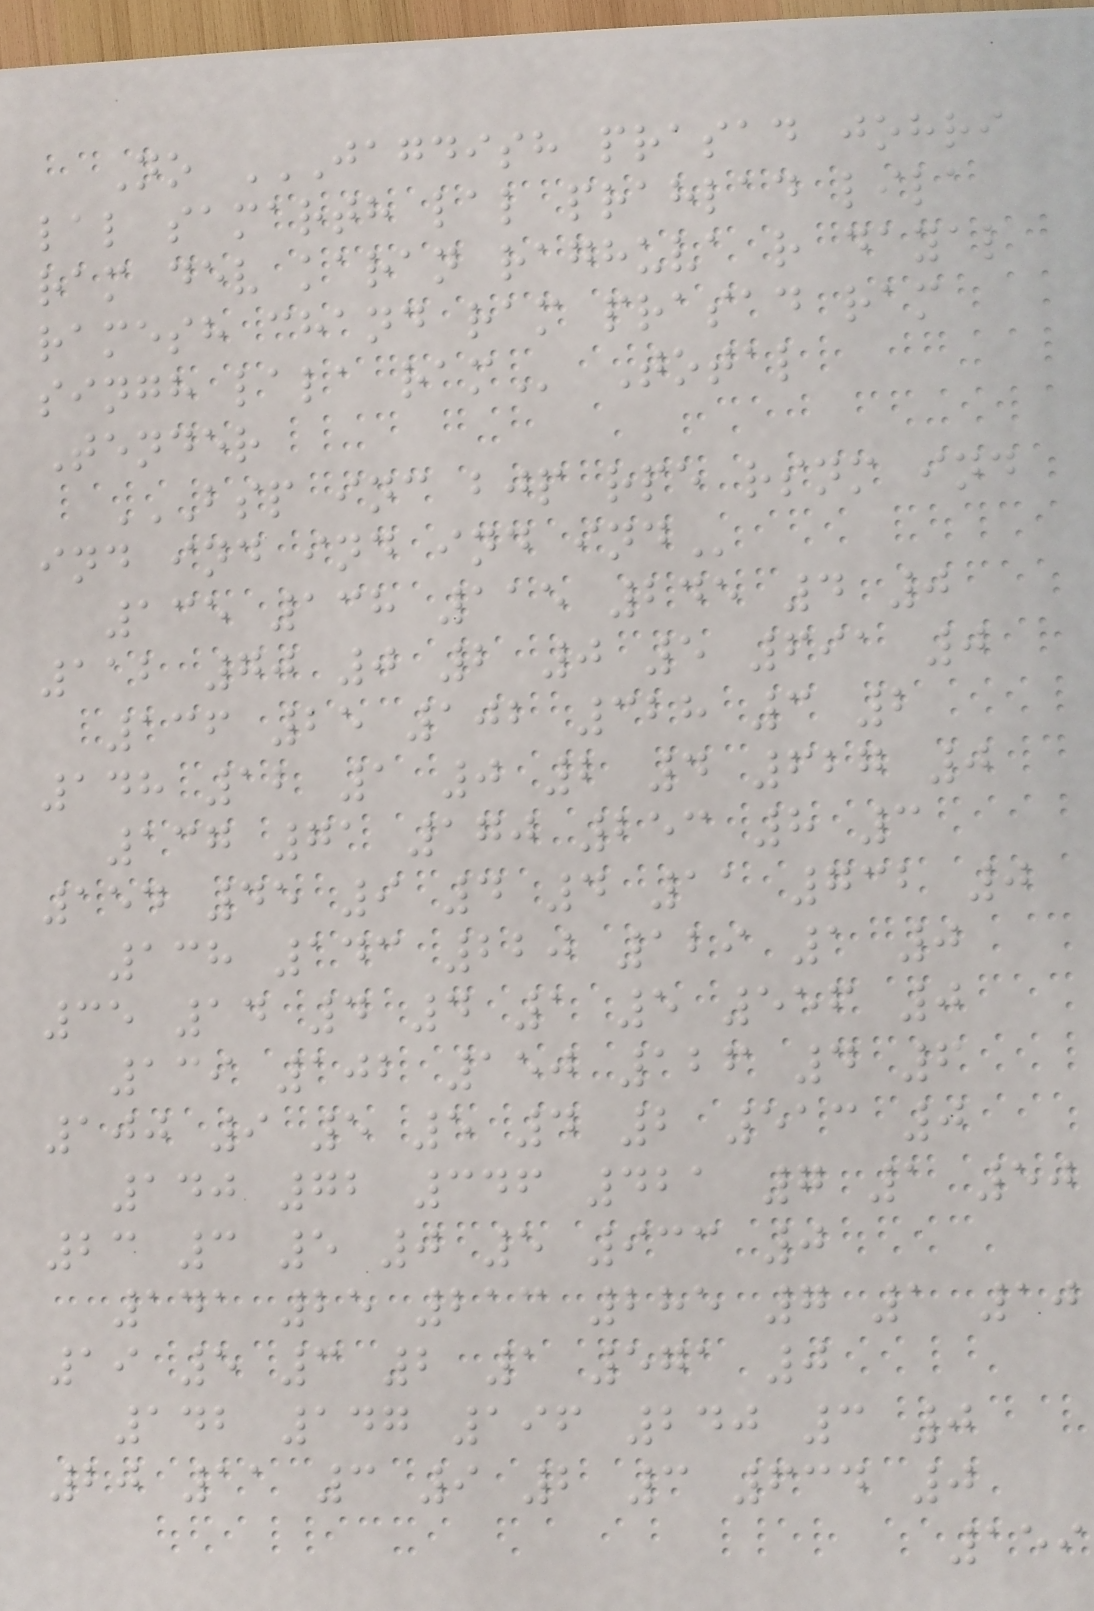No JAGDISH PRASAD JOHRI
LAL SAMARTH LAL PRAHLAD LILA
RAM DEV KARAN RAGHUVA R DAYAL
RAMESH CHAND RAM PRASAD RAM
SINGH LALA RAM Total
Tender
BSP INC BJP RPE RSNM IND
IND IND IND IND IND
135 138 115 245 4 0
112 70 0 2 0 5 691 0
136 25 102 328 3 2
148 12 1 0 2 4 627 0
137 71 170 253 8 3
154 45 9 4 4 11 732 0
138 143 220 129 1 0
35 14 4 4 1 5 556 0
139 102 150 126 4 6
100 9 5 5 4 2 513 0
140 72 346 421 7 1 50
23 3 5 0 5 933 0
141 25 213 285 7 1 10
19 5 3 2 1 571 0
142 147 196 240 3 0
20 11 3 9 2 3 634 0
159
